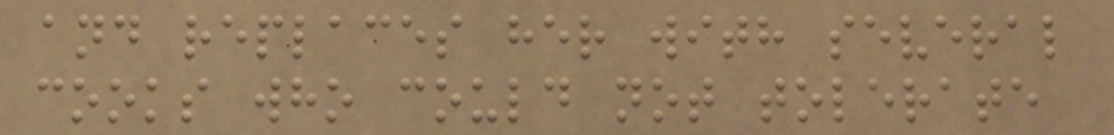and replaces her with several
cooks who could not tolerate
